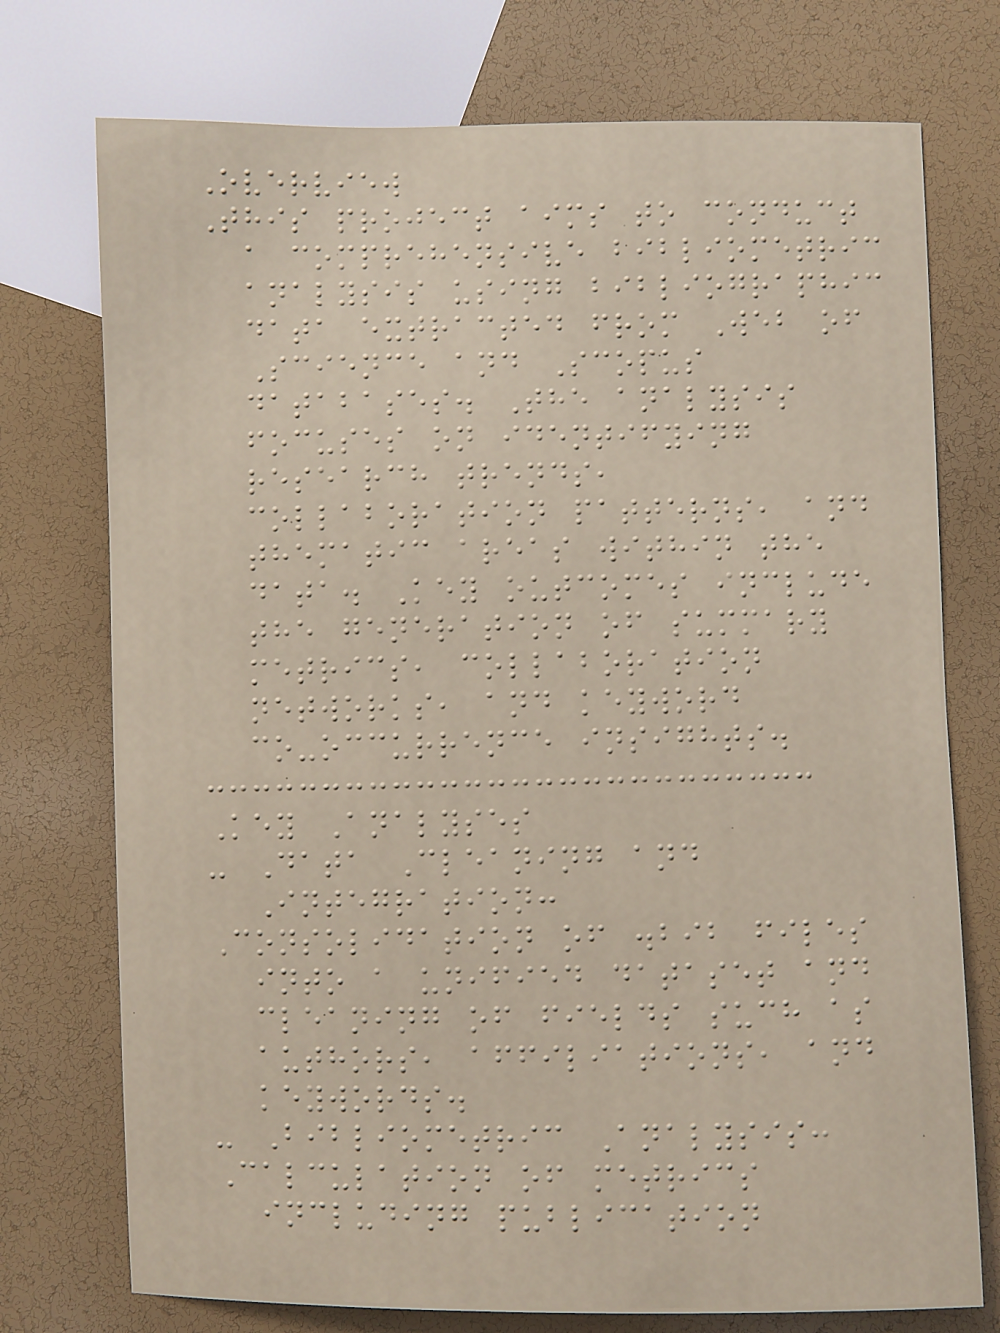Overview
This project aims to conduct
a comprehensive bibliometric
analysis using bibliographic
data extracted from Web of
Science and Scopus
databases. The analysis
focuses on identifying
research trends,
collaboration patterns, and
thematic areas within the
data. Key outcomes include
the generation of summary
metrics, collaboration
networks, and keyword
co-occurrence insights.
Key Analyses
- Data Cleaning and
Integration:
Consolidation of .bib files
into a unified dataset and
cleaning of fields such as
authors, affiliations, and
keywords.
- Bibliometric Analysis:
Calculation of metrics
including publication
